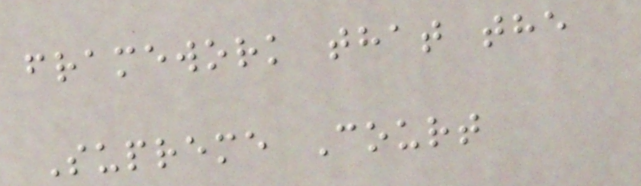framework that the
Supreme Court
